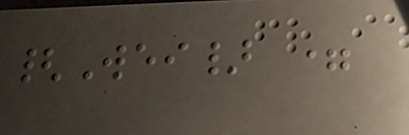{Wei} =
